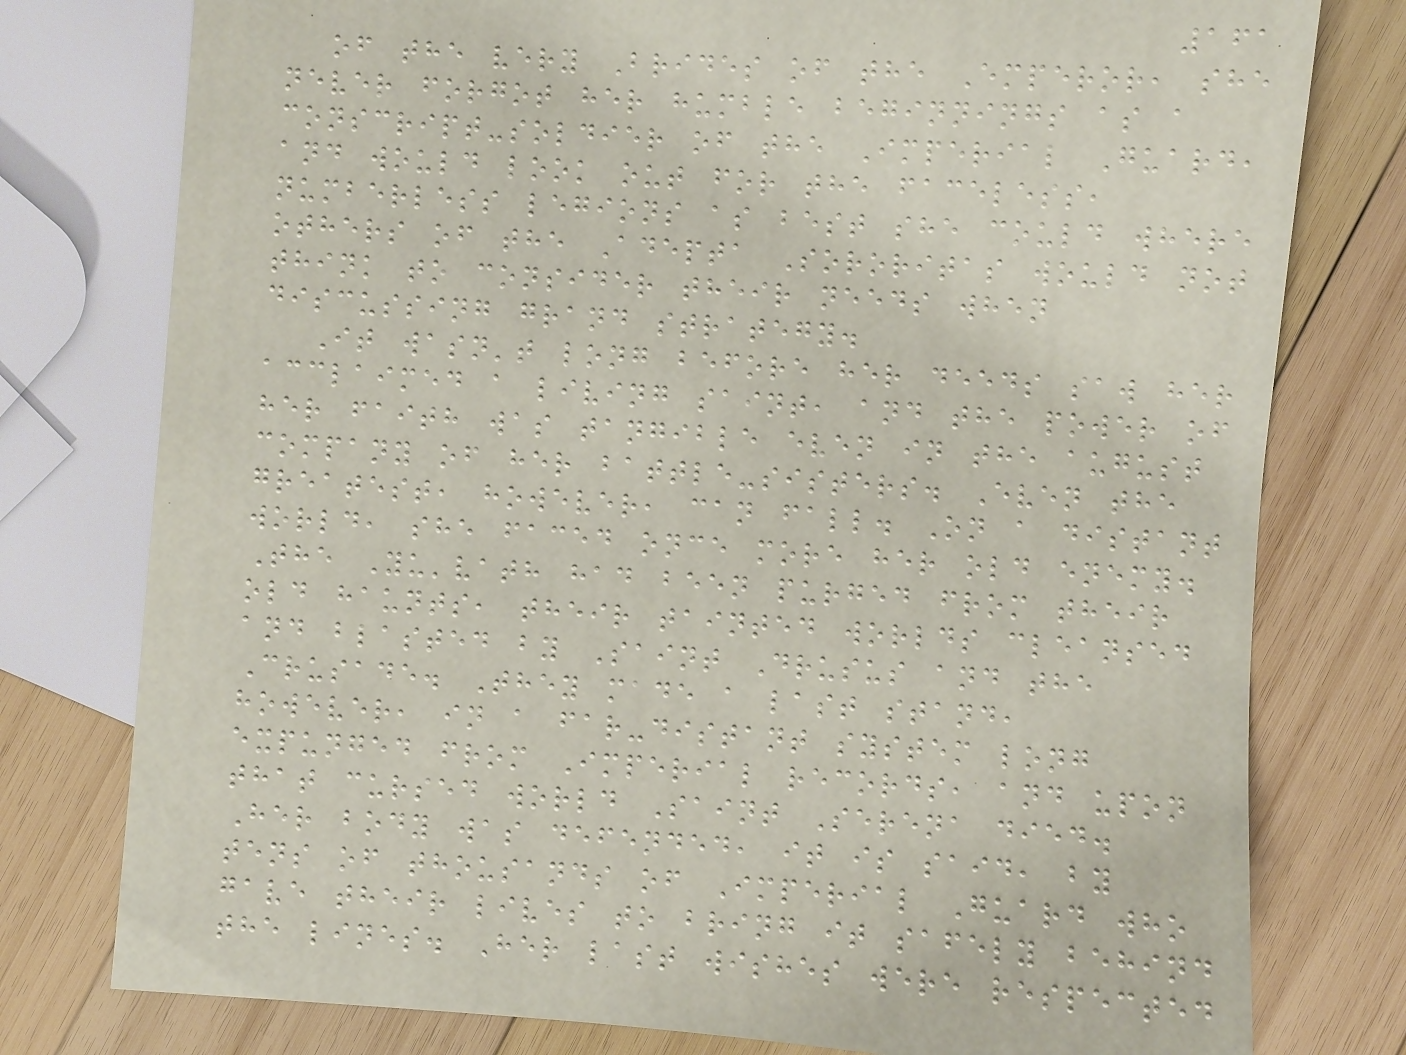161
of the very Brides of the Emperor, she
never forgot her humble beginnings as a
conscript-soldier of the Imperial Guard,
and would look out for the faceless,
numberless legions as best she could where
others of the Adepta Sororitas would not
think to consider their needs when
discussing grand strategy.
It wasn't long before her deeds saw her
acclaimed a living saint, and the power of
her faith was tangible even in the august
company of her battle-sisters. Even the
greatest, however, can fall. On a distant
world, she faced once more her old enemy.
The Yu'vath had been purged from their
old haunts, their tainted worlds cleansed
and blasted by Saint Drusus and the
Crusade. They made a last stand,
however, in a far-distant system long
expunged from Imperial records, and upon
that cursed world Saint Serena died.
Her body was defended, it is said, by
tens of thousands of Imperial Guard who
gave their lives to bring it safely behind
the lines. Her last wishes were respected
